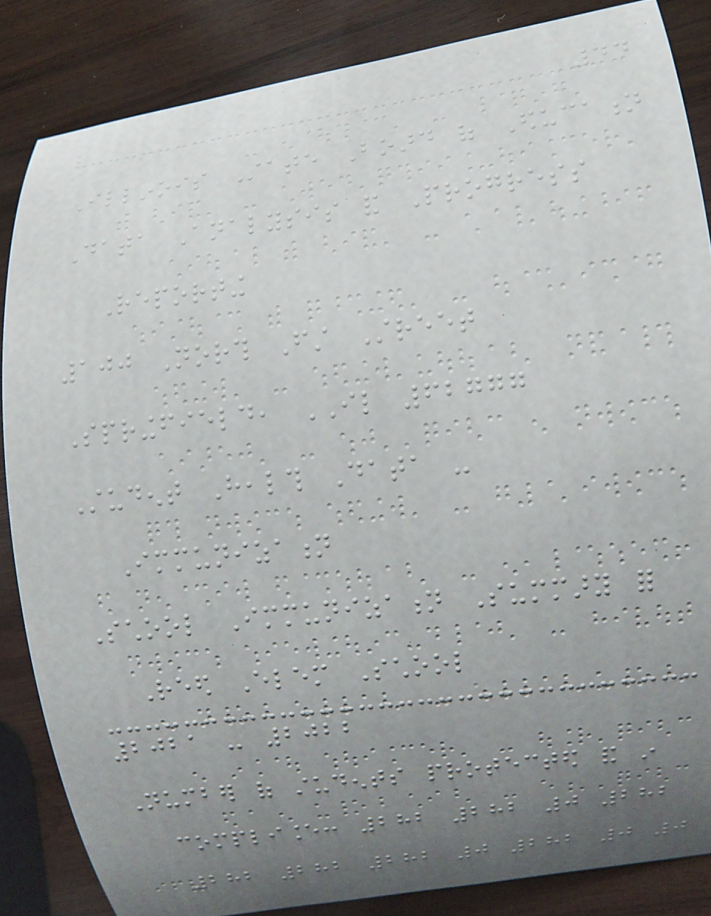44
Illinois State Board of Education
Data Analysis and Progress
Reporting
100 North First Street
Springfield, IL 62777
Student Health Data -
Immunization
School Immunization Summary for
Reed Elem School
2021 - 2022
Number of students protected and in
compliance: 282 282 0 282
282 282 282 0 282 0 0
